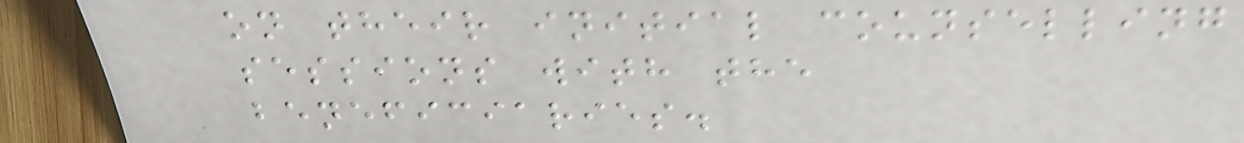on their initial counselling
sessions with the
beneficiaries.
